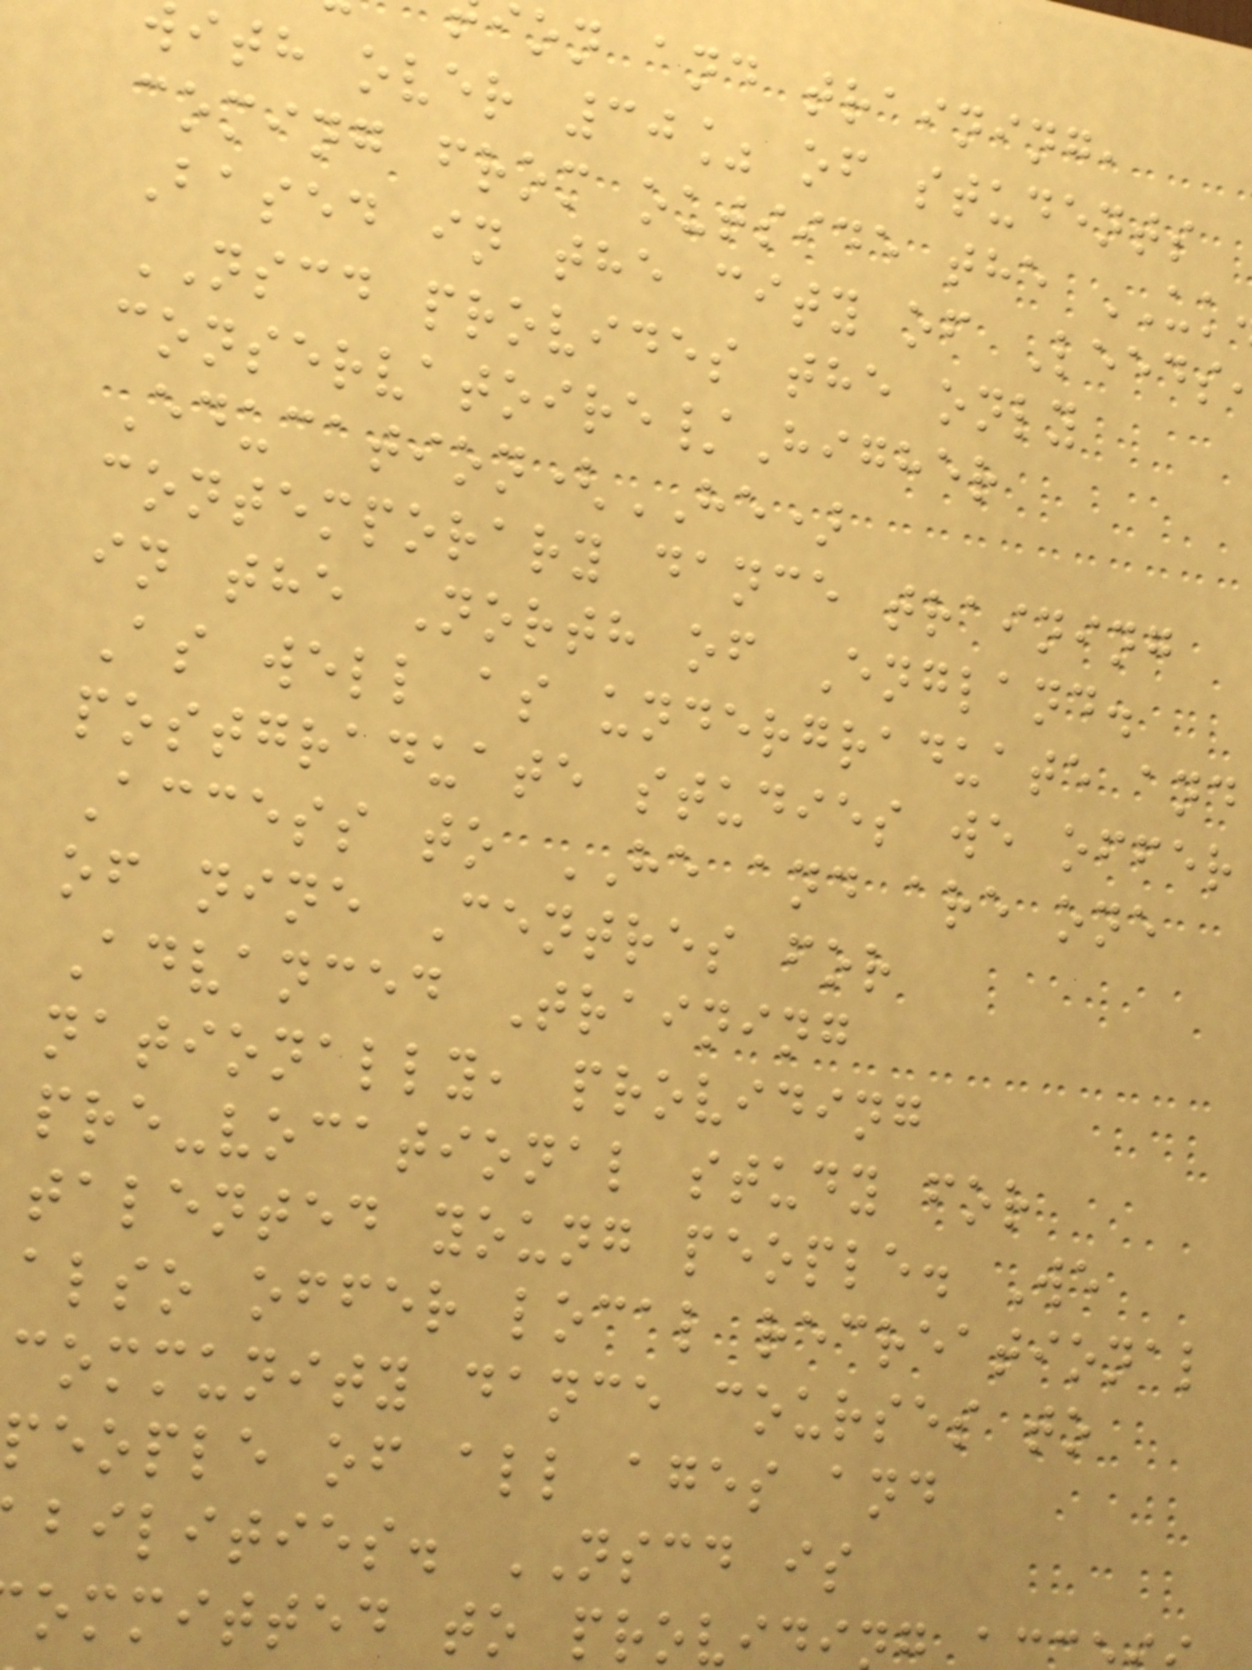on and training,
ith over 30% of students
coming from outside the UK
Based in the city of Leeds
NSCD provides the only
conservatoire/Higher
Education(HE)
contemporary dance training
in the North of England.
As well as undergraduate and
postgraduate studies we offer
Access to HE and are one
of nine Centres for
Advanced Training
nationally, providing
pre-vocational study for
talented young people. We
also offer local recreational
community dance courses to
people of all ages and
bilities. NSCD is
ommitted to provid
